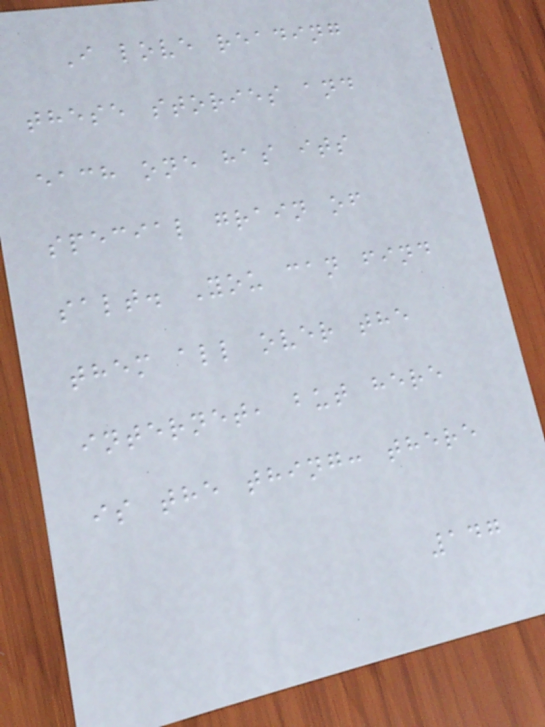I love reading
these stories and
each one has its
special grain of
salt. You can find
them all over the
internet, but here
is the thing: there
147
